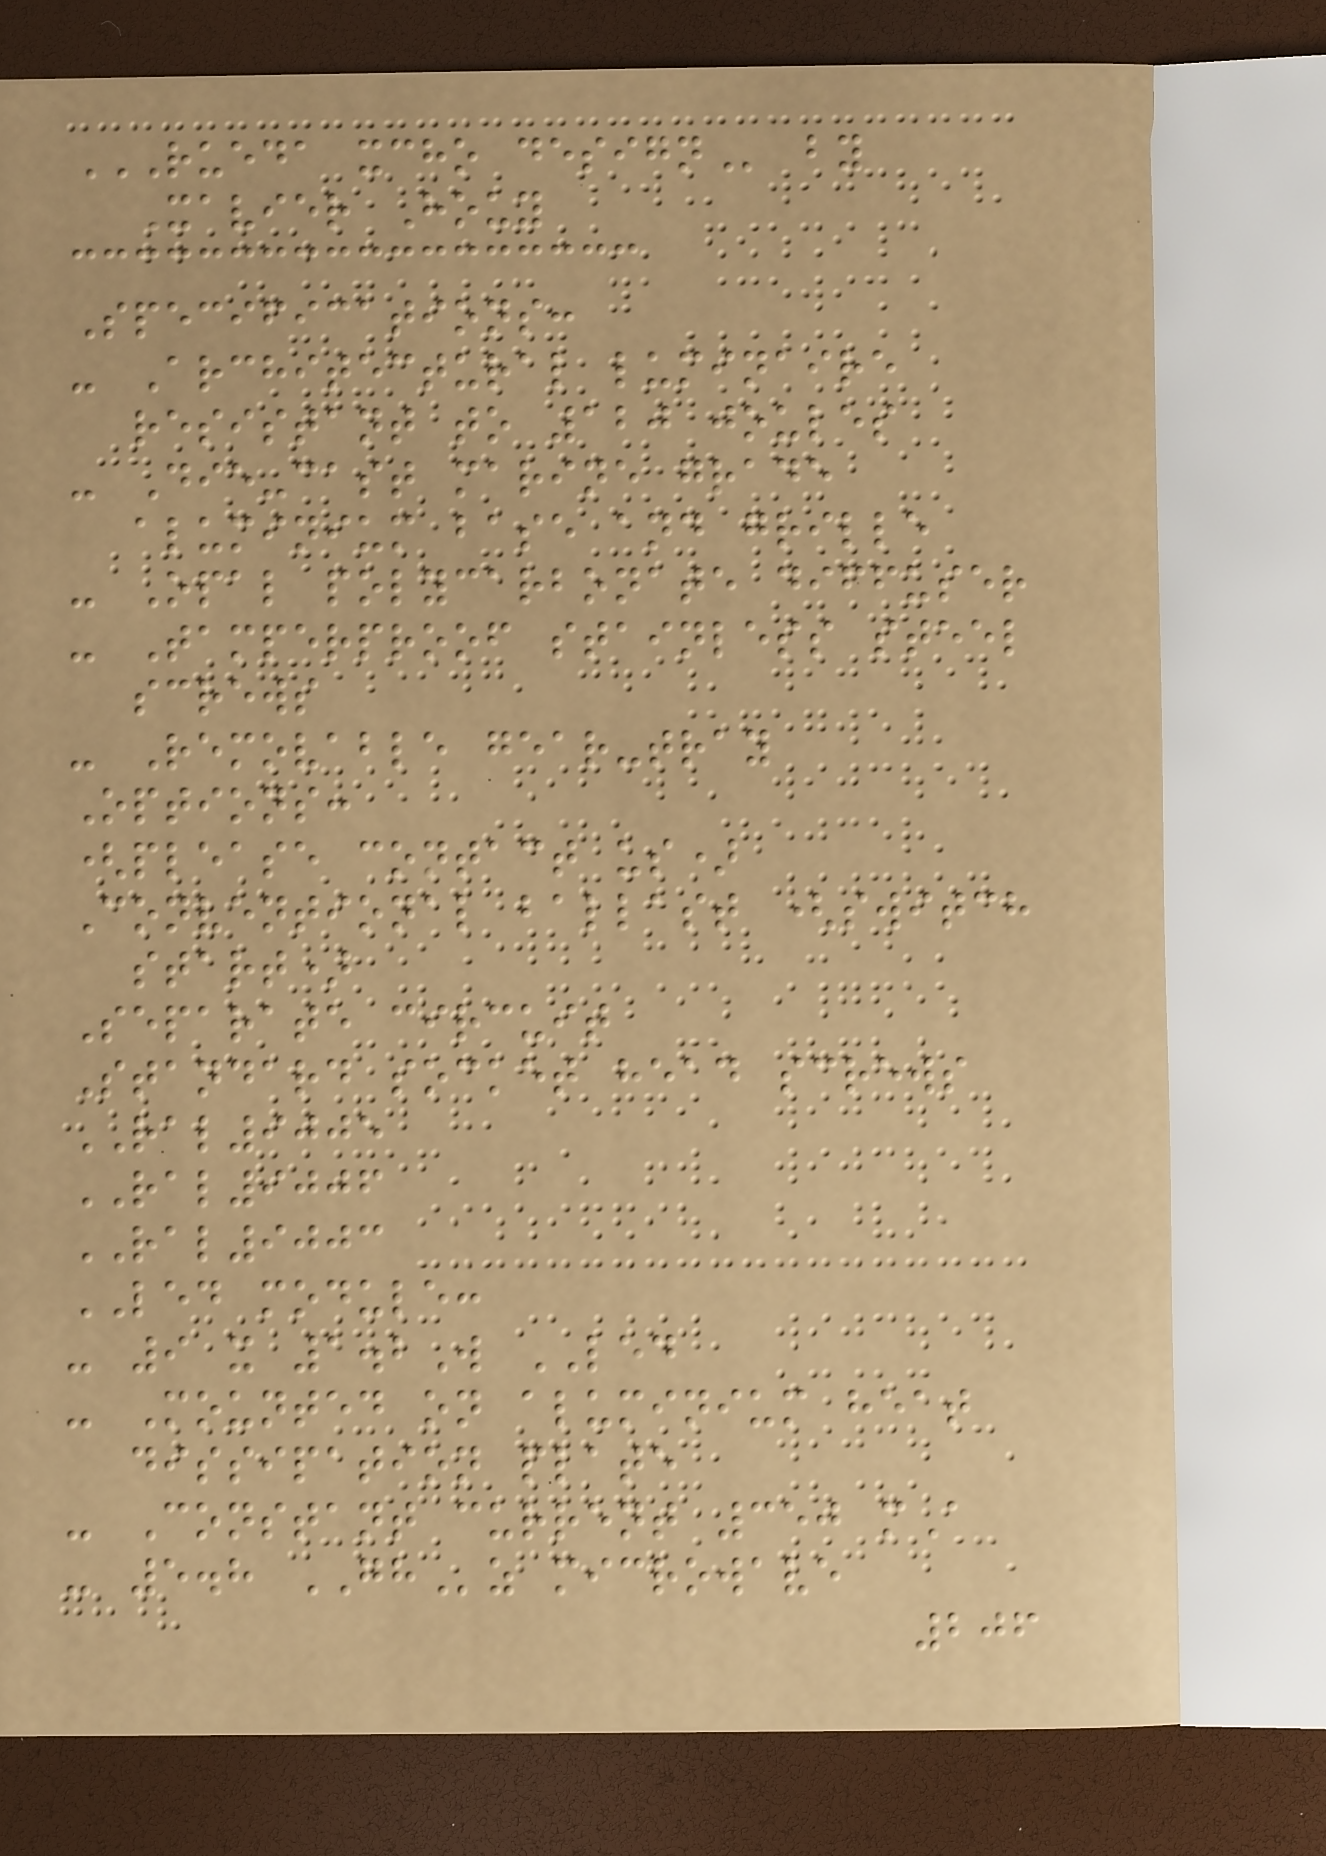RUEDA XCHO DESIGN by
Xavier Houy
Specifications:
- Architectural luminaire
resistant to 120 joules
- Die-cast marine grade
aluminium base and grille
- Opal polycarbonate diffuser
- Tamperproof stainless steel
screws
- Removable gear-tray
Options:
(please contact us)
Conventional ballast (switch
start)
Separate circuit
Standard socket head screws
RAL9005
RAL9006
RAL9003
LED module:
- 9 x 1.2W LED
- Mounted on aluminium heat
dissipation plate
- Constant current 350 mA
- 5.8 GHz microwave
206
